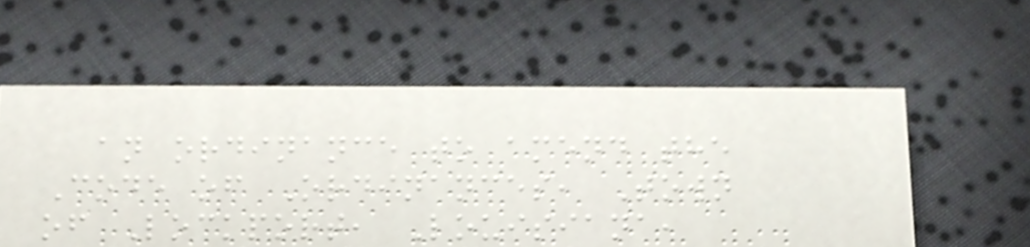an ordinance to amend the
Code of Ordinances, Town
of Lockport, Louisiana,
